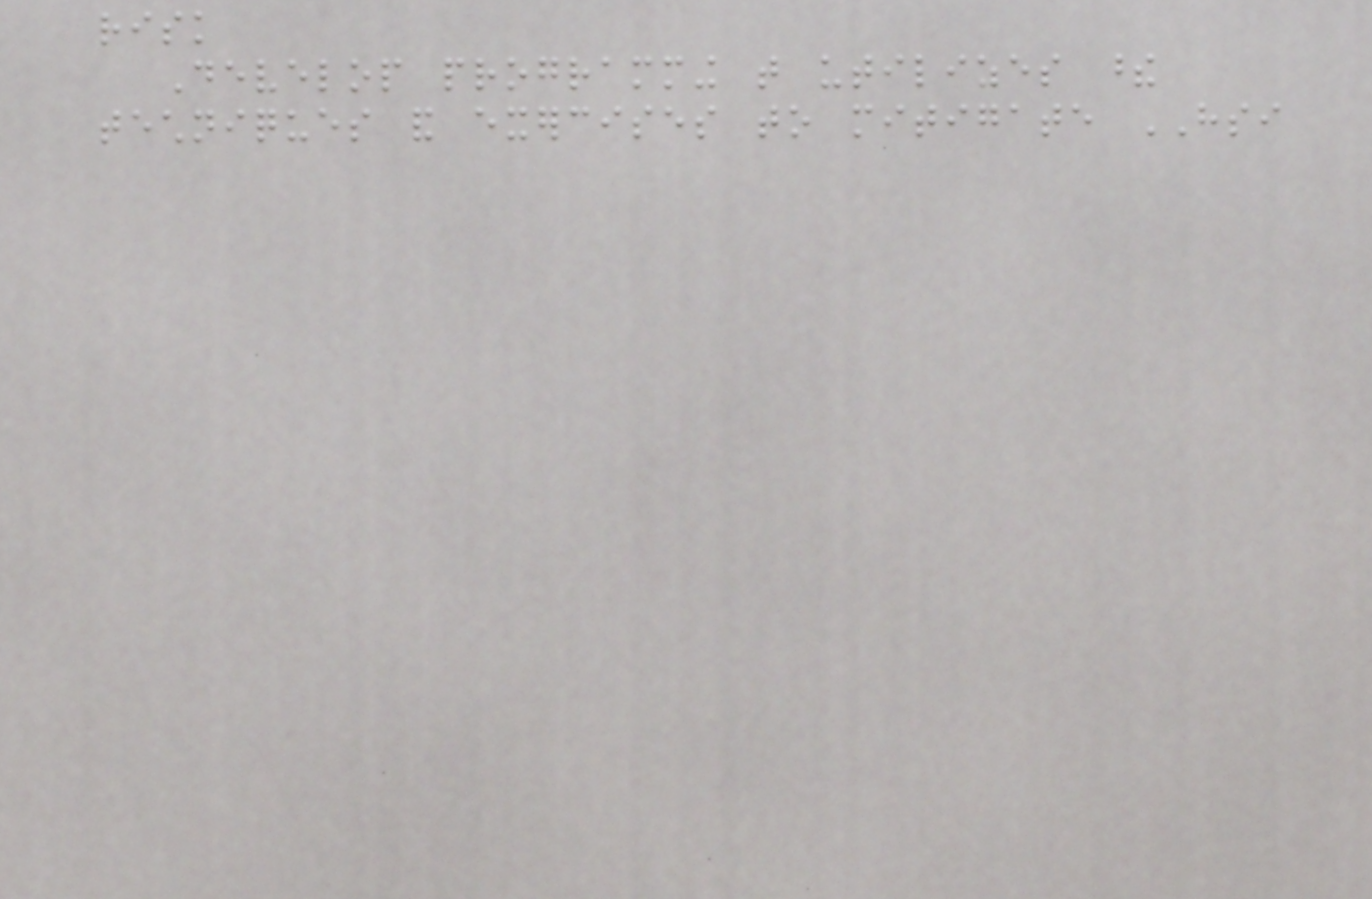risk
Develop programming that utilizes these
techniques and exercises to mitigate HSI
